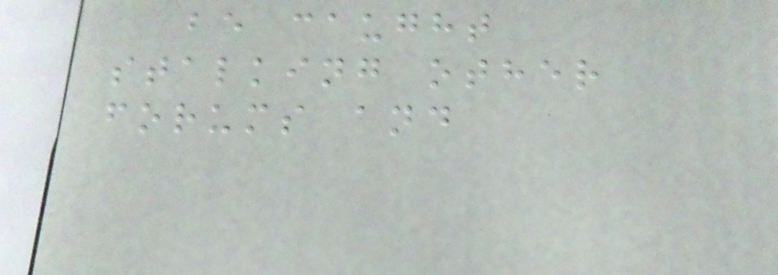be caught
stalking other
forums and
